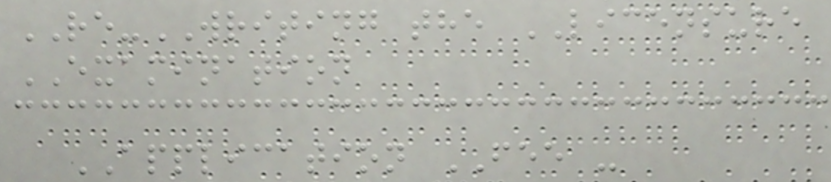RE-WRITING the LICENSURE
EXAMINATION
APPLICATION FEE -
